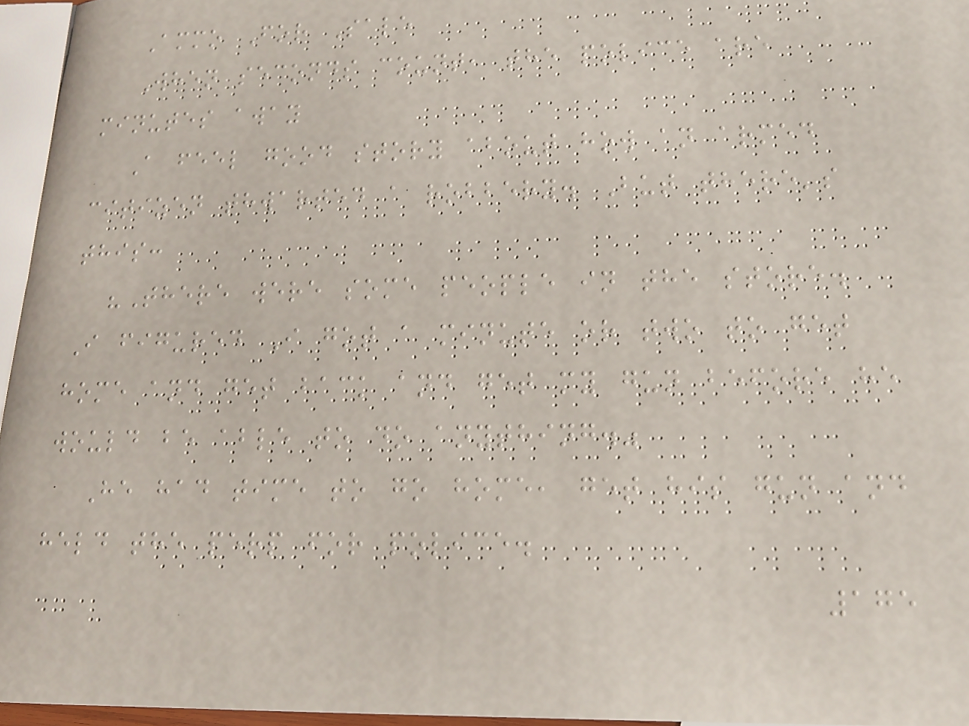Ammo For Sale
When seconds count, the police are
minutes away
A feel good story about how an armed
citizen thwarted a robbery. But there's
this:
"There were some people in the store.
I figured I got a minute or two to get
home and get back and get my gun before he
would be able to do anything."
He had time to go home, get his gun and
held the perp for police.
175
